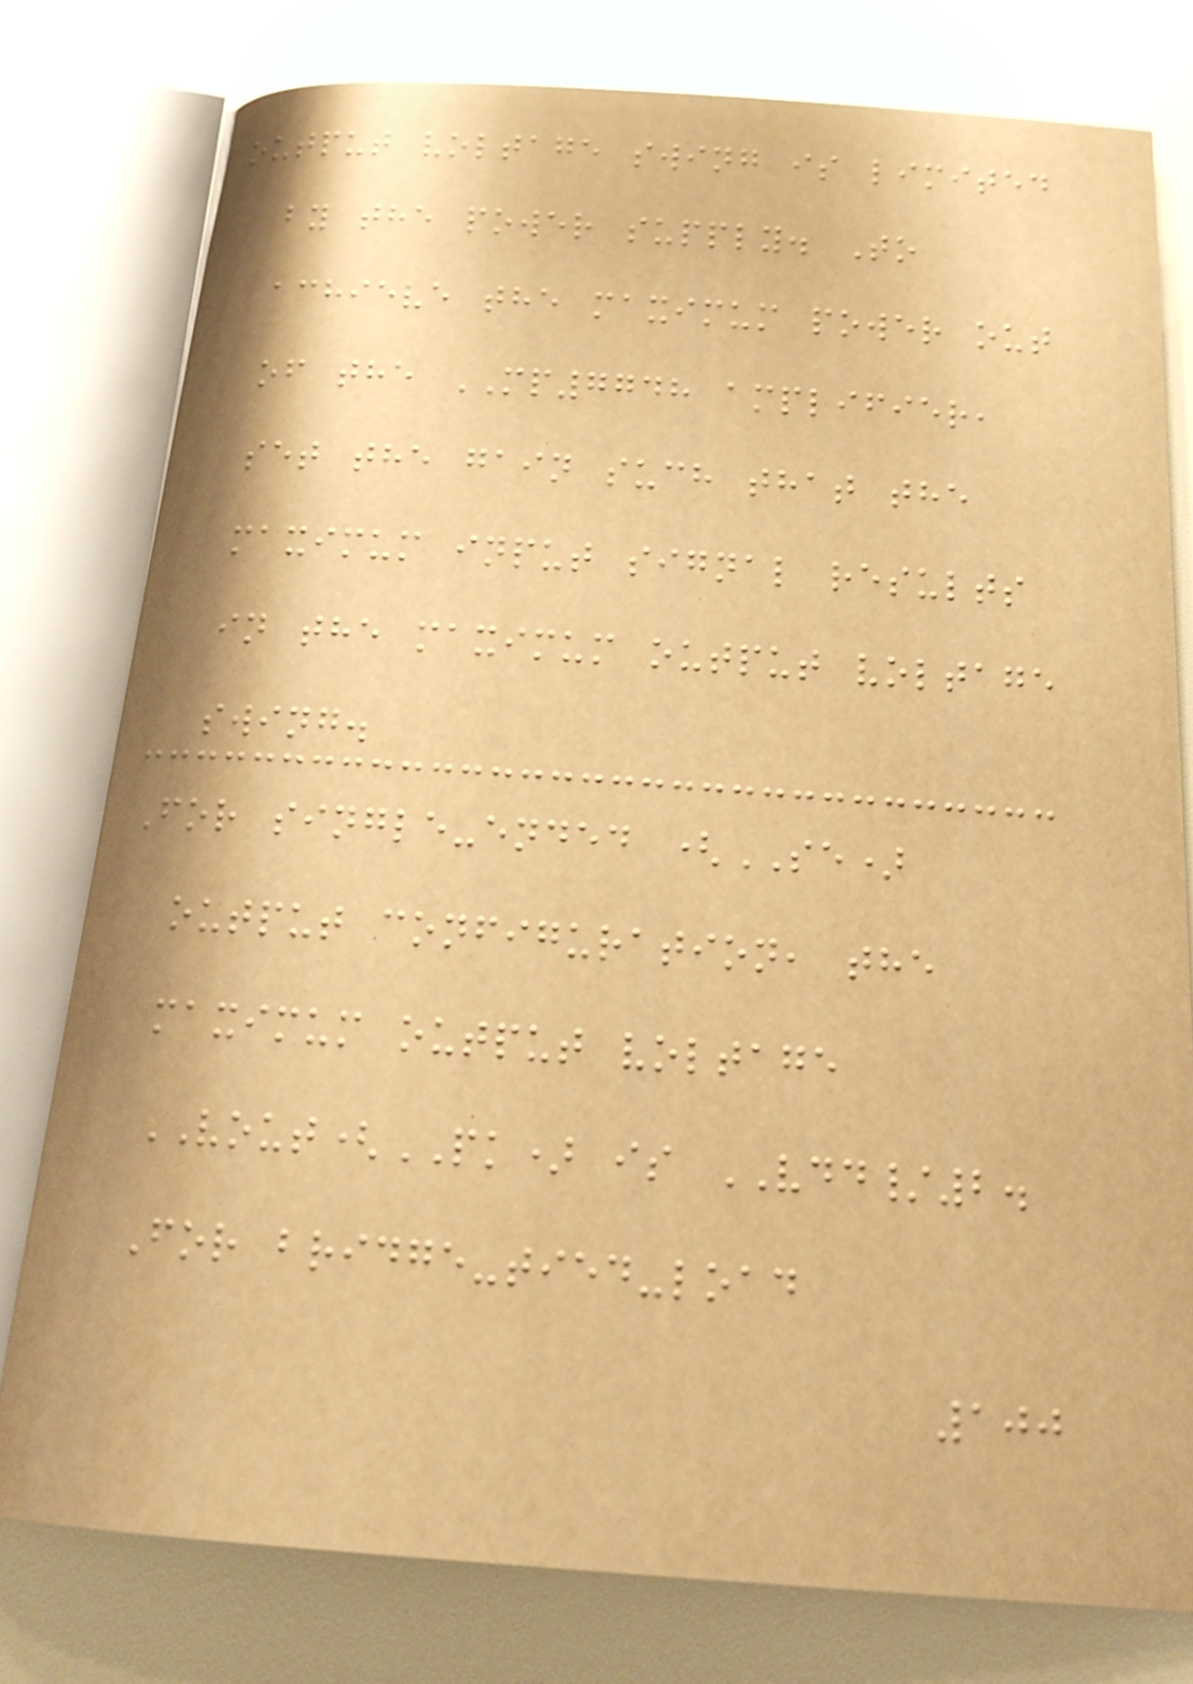output voltage swing is limited
by the power supply. To
achieve the maximum power out
of the MP7748 amplifier,
set the gain such that the
maximum input signal results
in the maximum output voltage
swing.
For single-ended (SE)
output configuration, the
maximum output voltage
VOUT(PK) is VDD/2.
For bridge-tied-load
100
